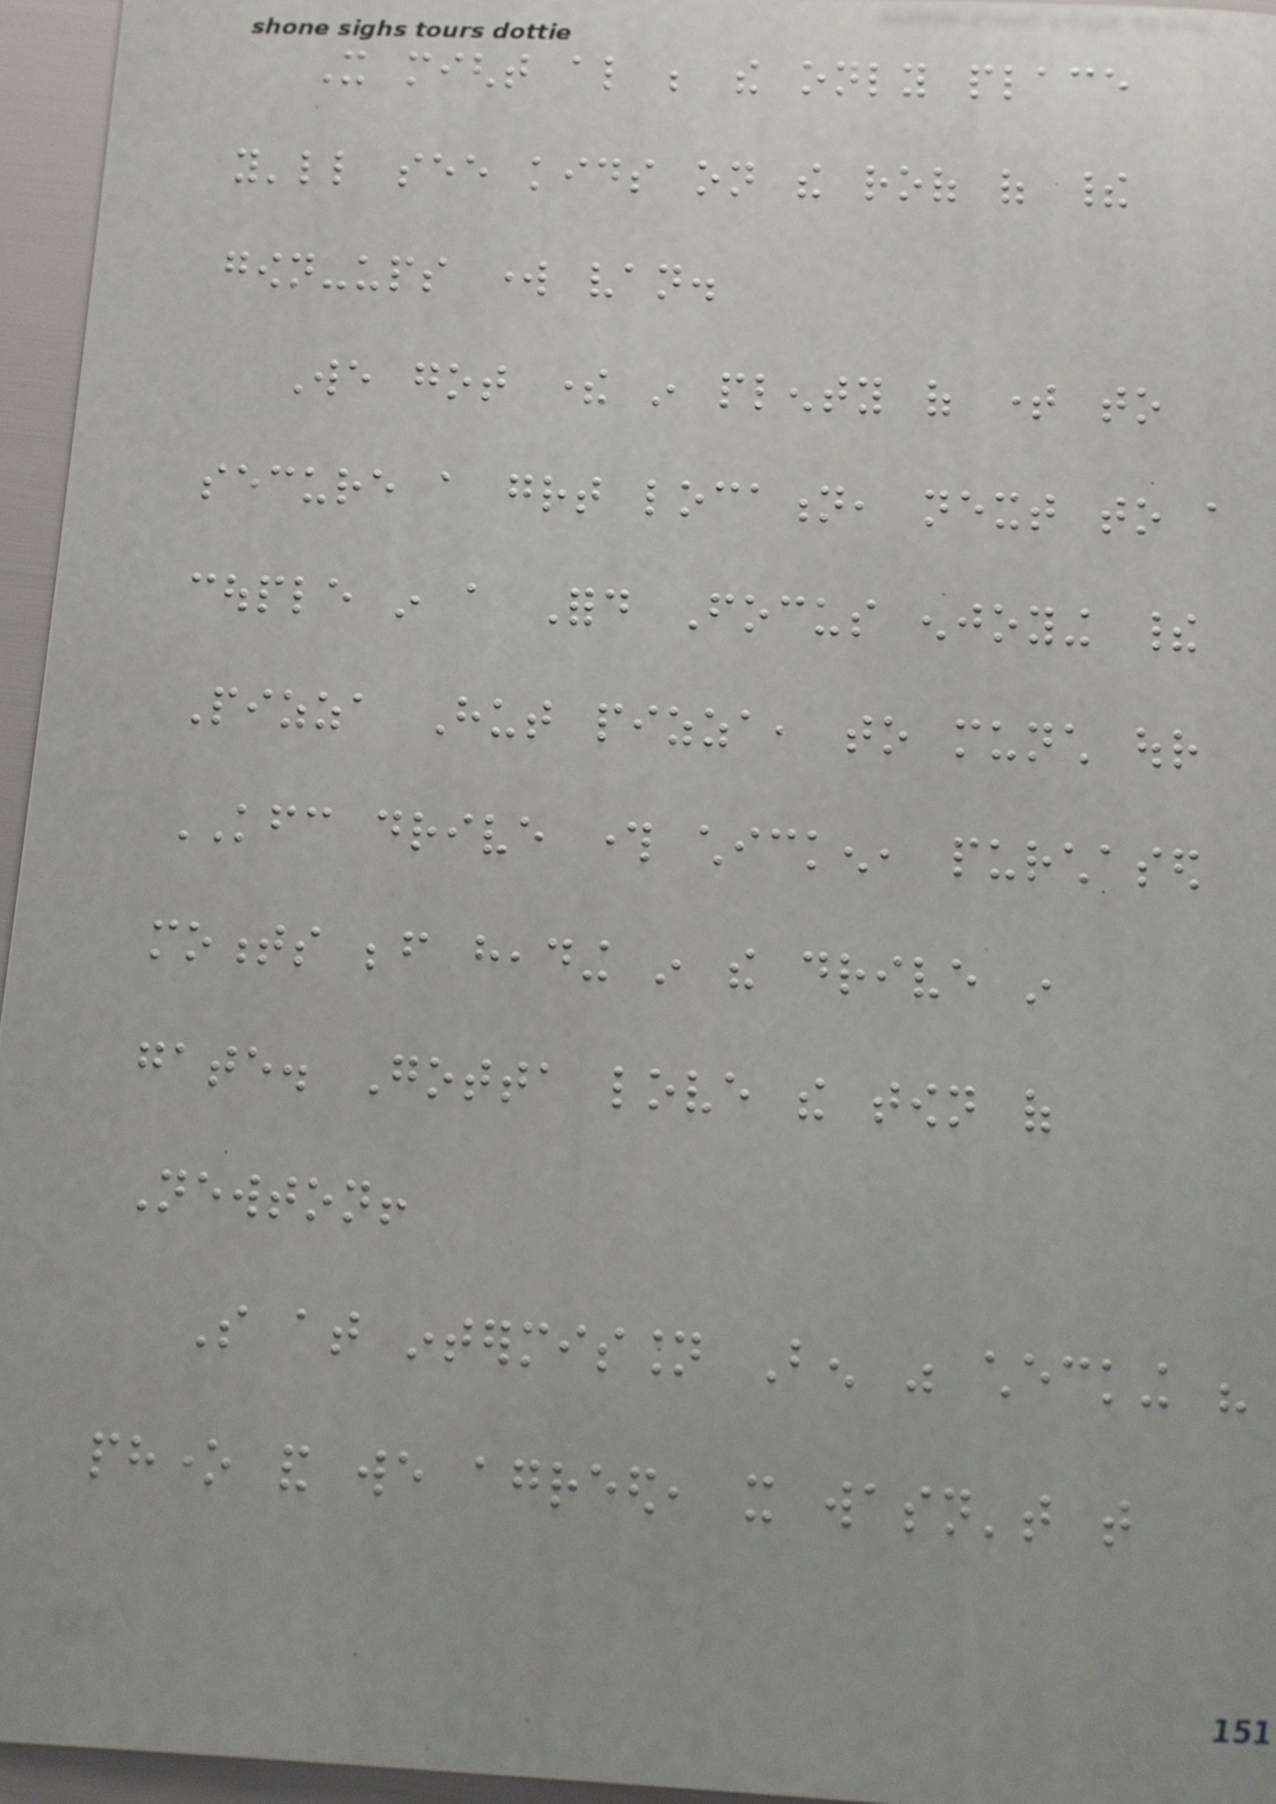It might also be the only place
you'll see kids on the roof of their
gown-ups work van.
We got there in plenty of time to
secure a great location, next to a
couple in a Ford Focus enjoying their
Pizza Hut pizza, to munch our
KFC drive through chicken, purchased
moments before heading in the drive in
gate. Gotta love the town of
Newton!
So at intermission Ben was checking his
phone and we agreed, it wasn't that
